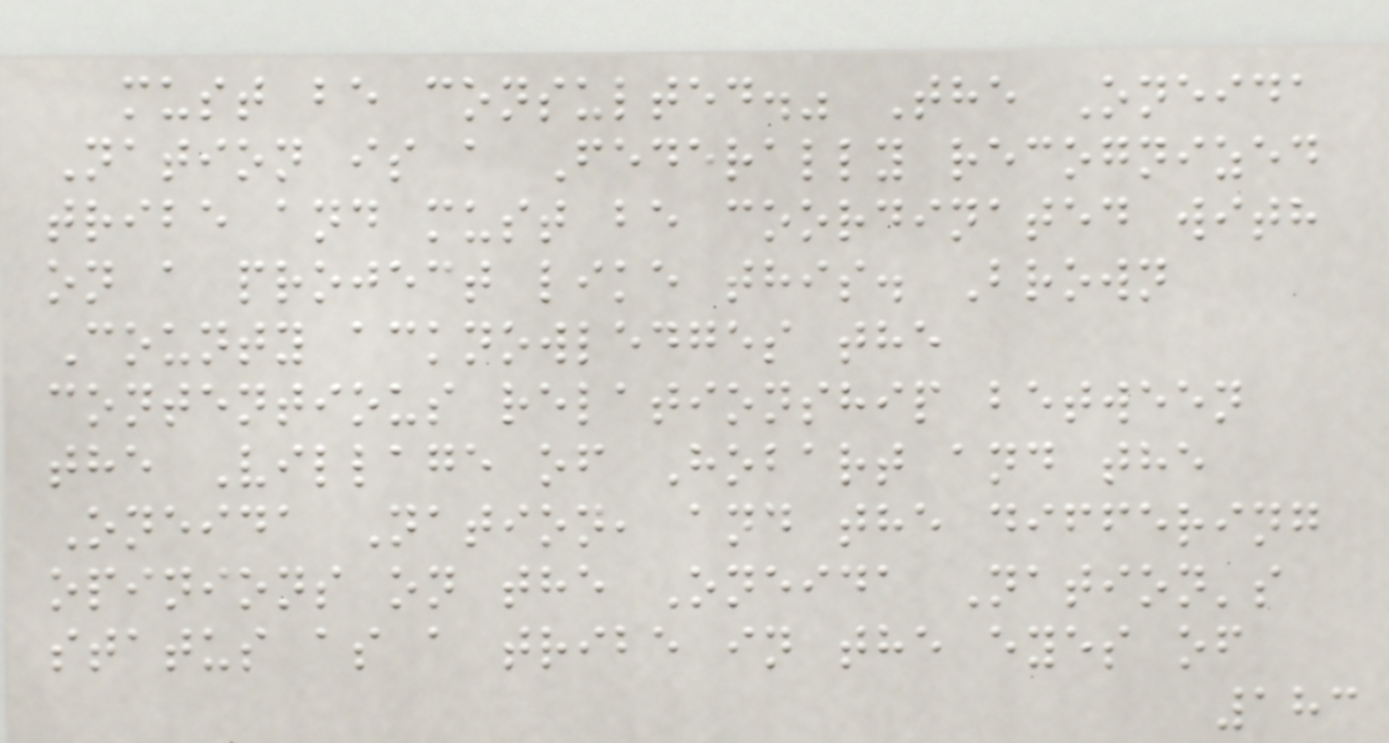must be consulted." The Oneida
Nation is a Federally recognized
tribe and must be coordinated with
on a project like this. Brown
County acknowledges the
contentious relationship between
the Village of Hobart and the
Oneida Nation, and the differing
opinions on the Oneida Nation's
status as a tribe in the eyes of
183
